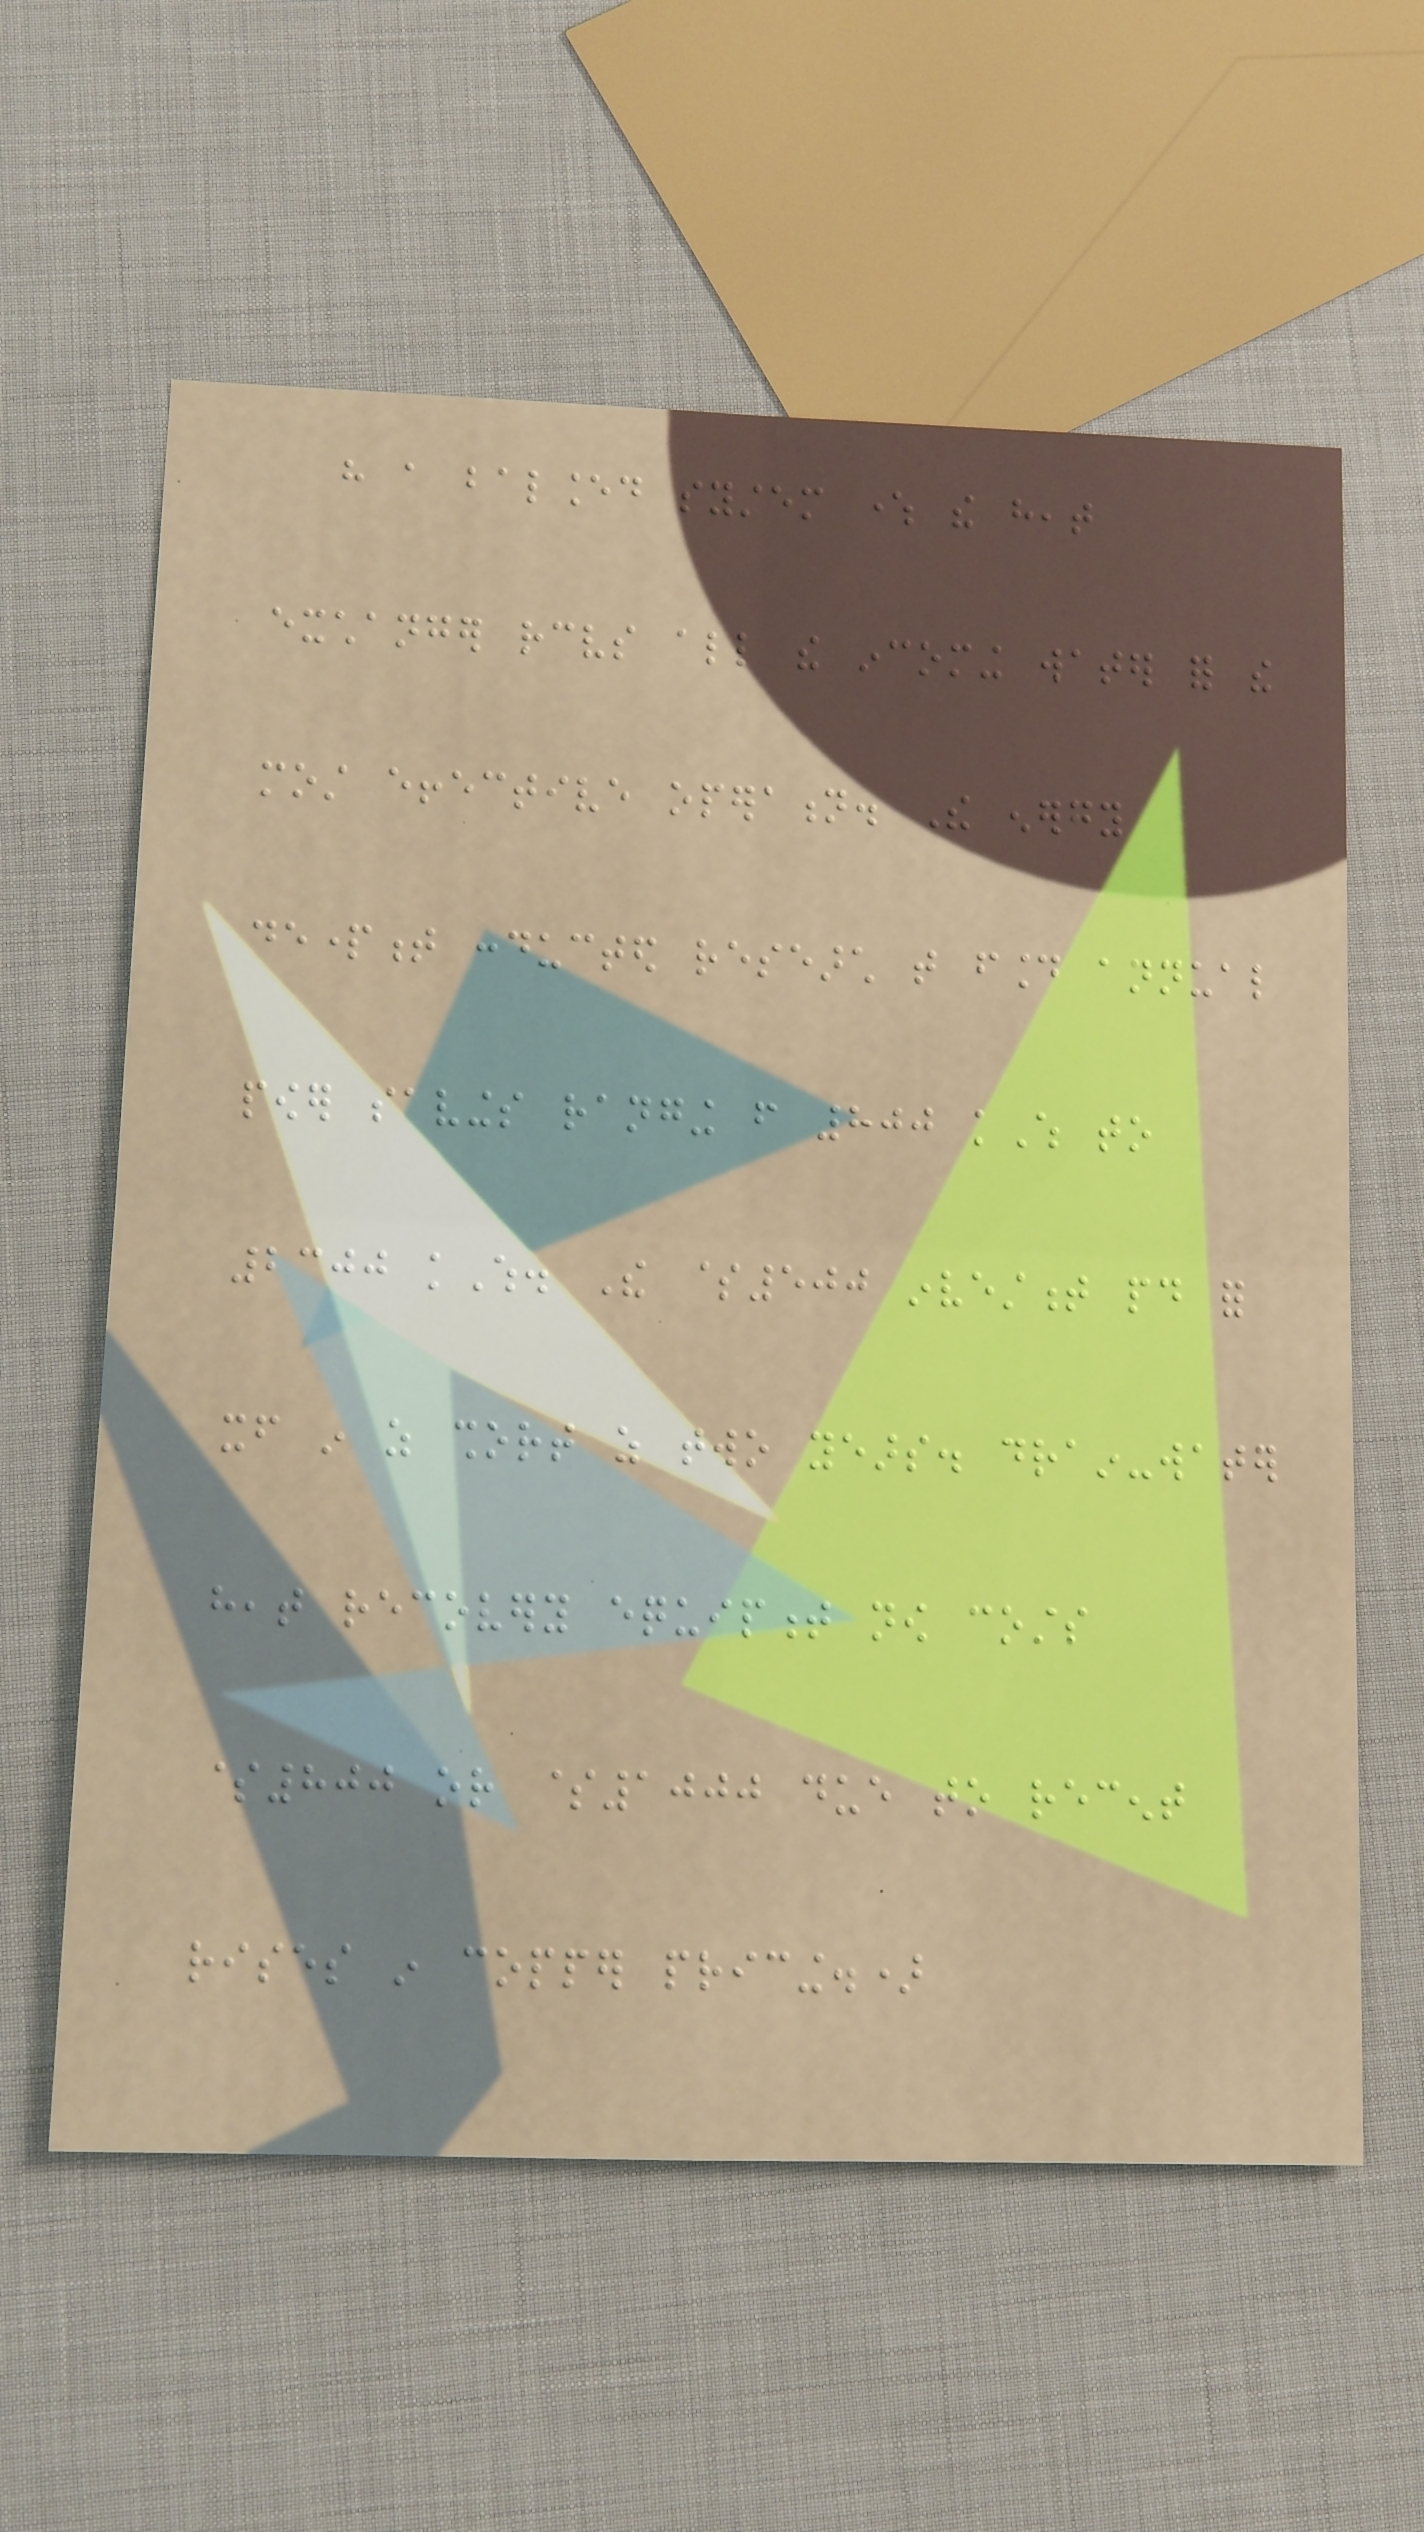have a balanced system where the heat
exchanger receives all the incoming water for the
most effective operation. The energy
department conducted research that found annual
power savings ranging from 800 kWh to
2300 kWh. The $500 investment paid for
itself in as short as two years. drain-water
heat recovery equipment now costs
$800 or $1000 due to recent
rises in copper pricing.)
